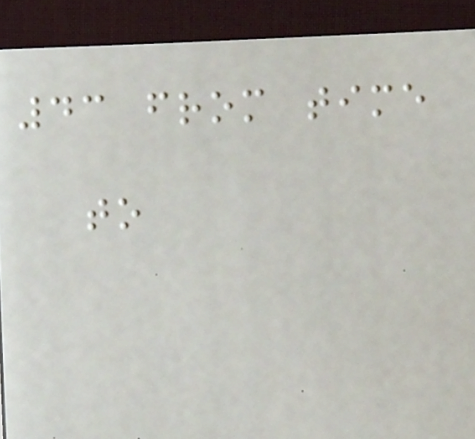43 from time
to
